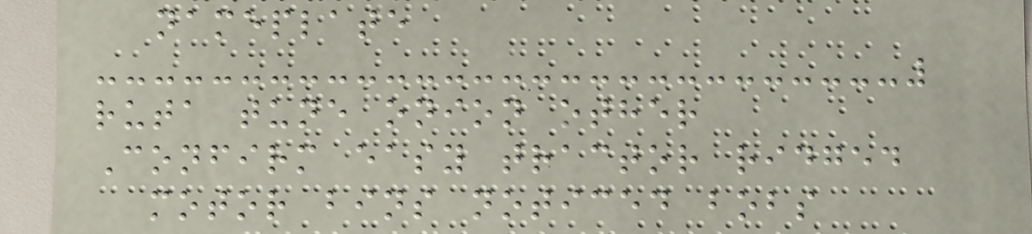nameplate
ruta tune onion other
Confirm easy tractor ridged
motor bins noticed bobs
